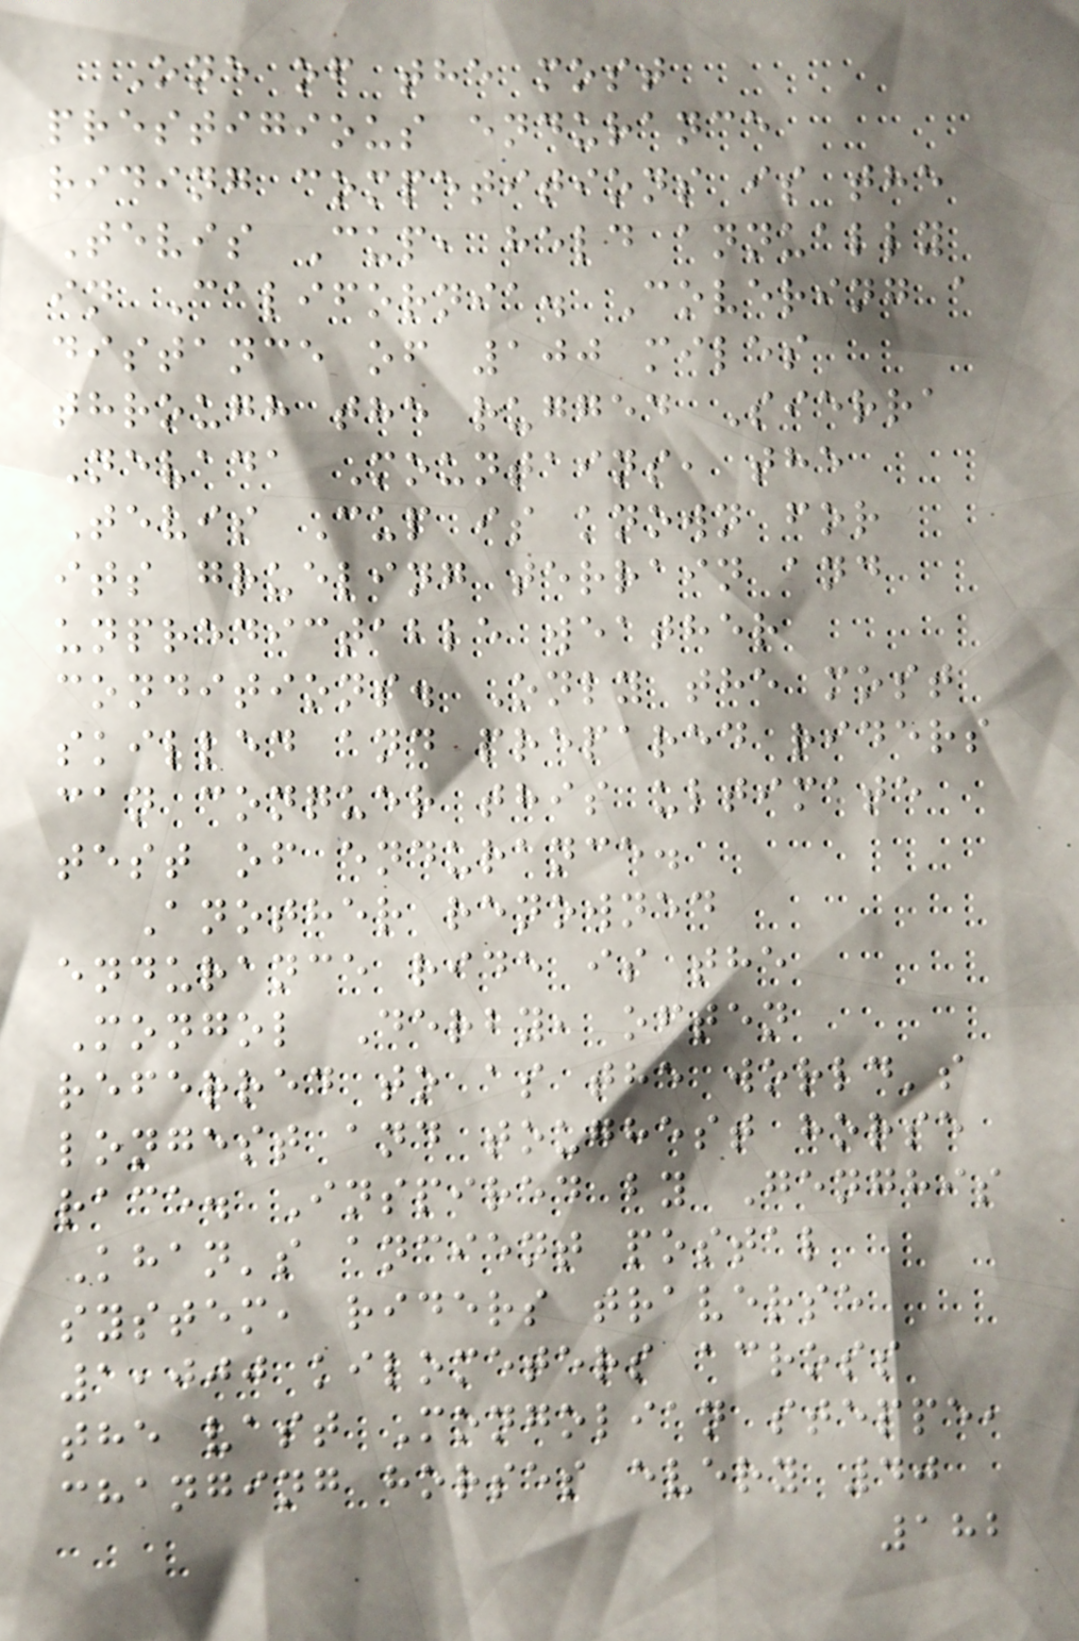One of the most
prestigious endurance
riding competitions is the
Tevis Cup, held annually
in California. Covering a
distance of 100 miles
through the rugged Sierra
Nevada Mountains, the
Tevis Cup is known for
its grueling terrain and
unpredictable weather
conditions. Only the most
skilled and prepared riders
can conquer this ultimate
test of endurance.
Another renowned
endurance ride is the
Mongol Derby, often
referred to as the world's
longest and toughest horse
race. Inspired by Genghis
Khan's ancient postal
system, riders traverse
1,000 kilometers across
the vast Mongolian steppe,
changing horses every 40
182
